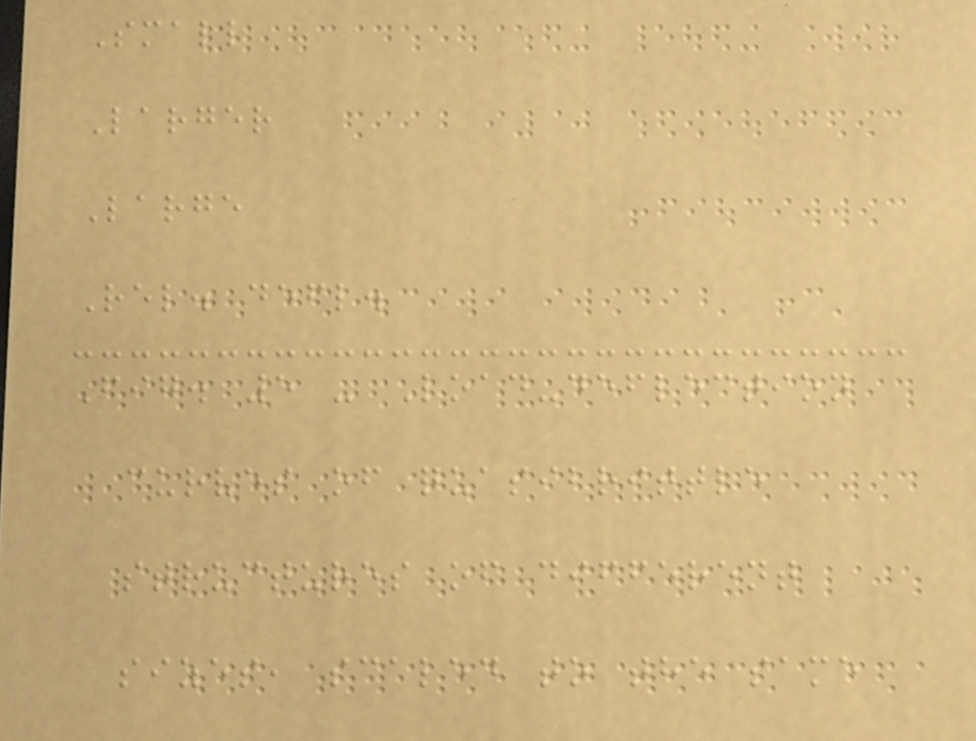Small
Larger
Large
Rel. defl.
Fig. 5 - Load-deflection
curves of quasibrittle
structures of different
sizes, scaled to the same
